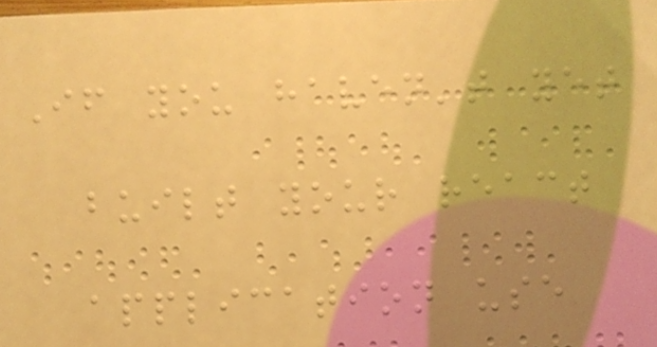If you haven't yet
built your react
application use
